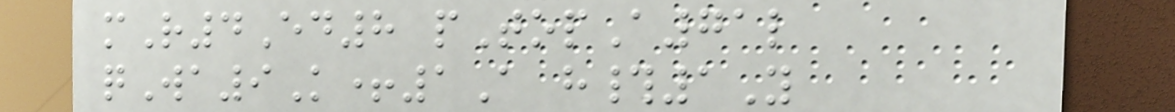mR4Ed8 pTopA71l
qWa9K+1A h#1Y
